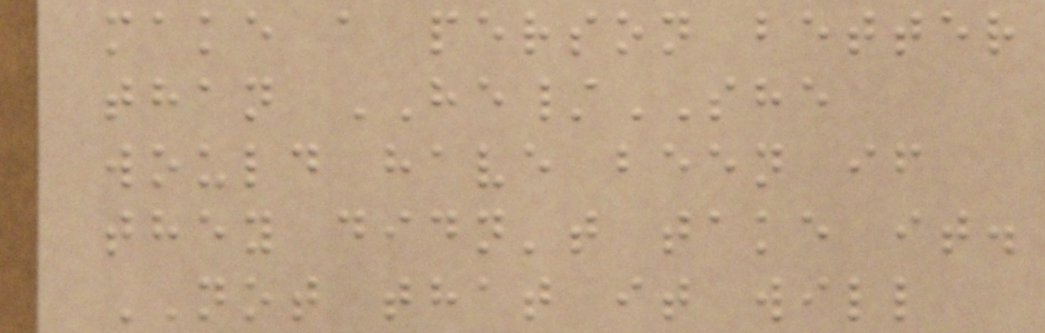make a person better
than HE/SHE
would have been if
they didn't take it.
NOT that it will
